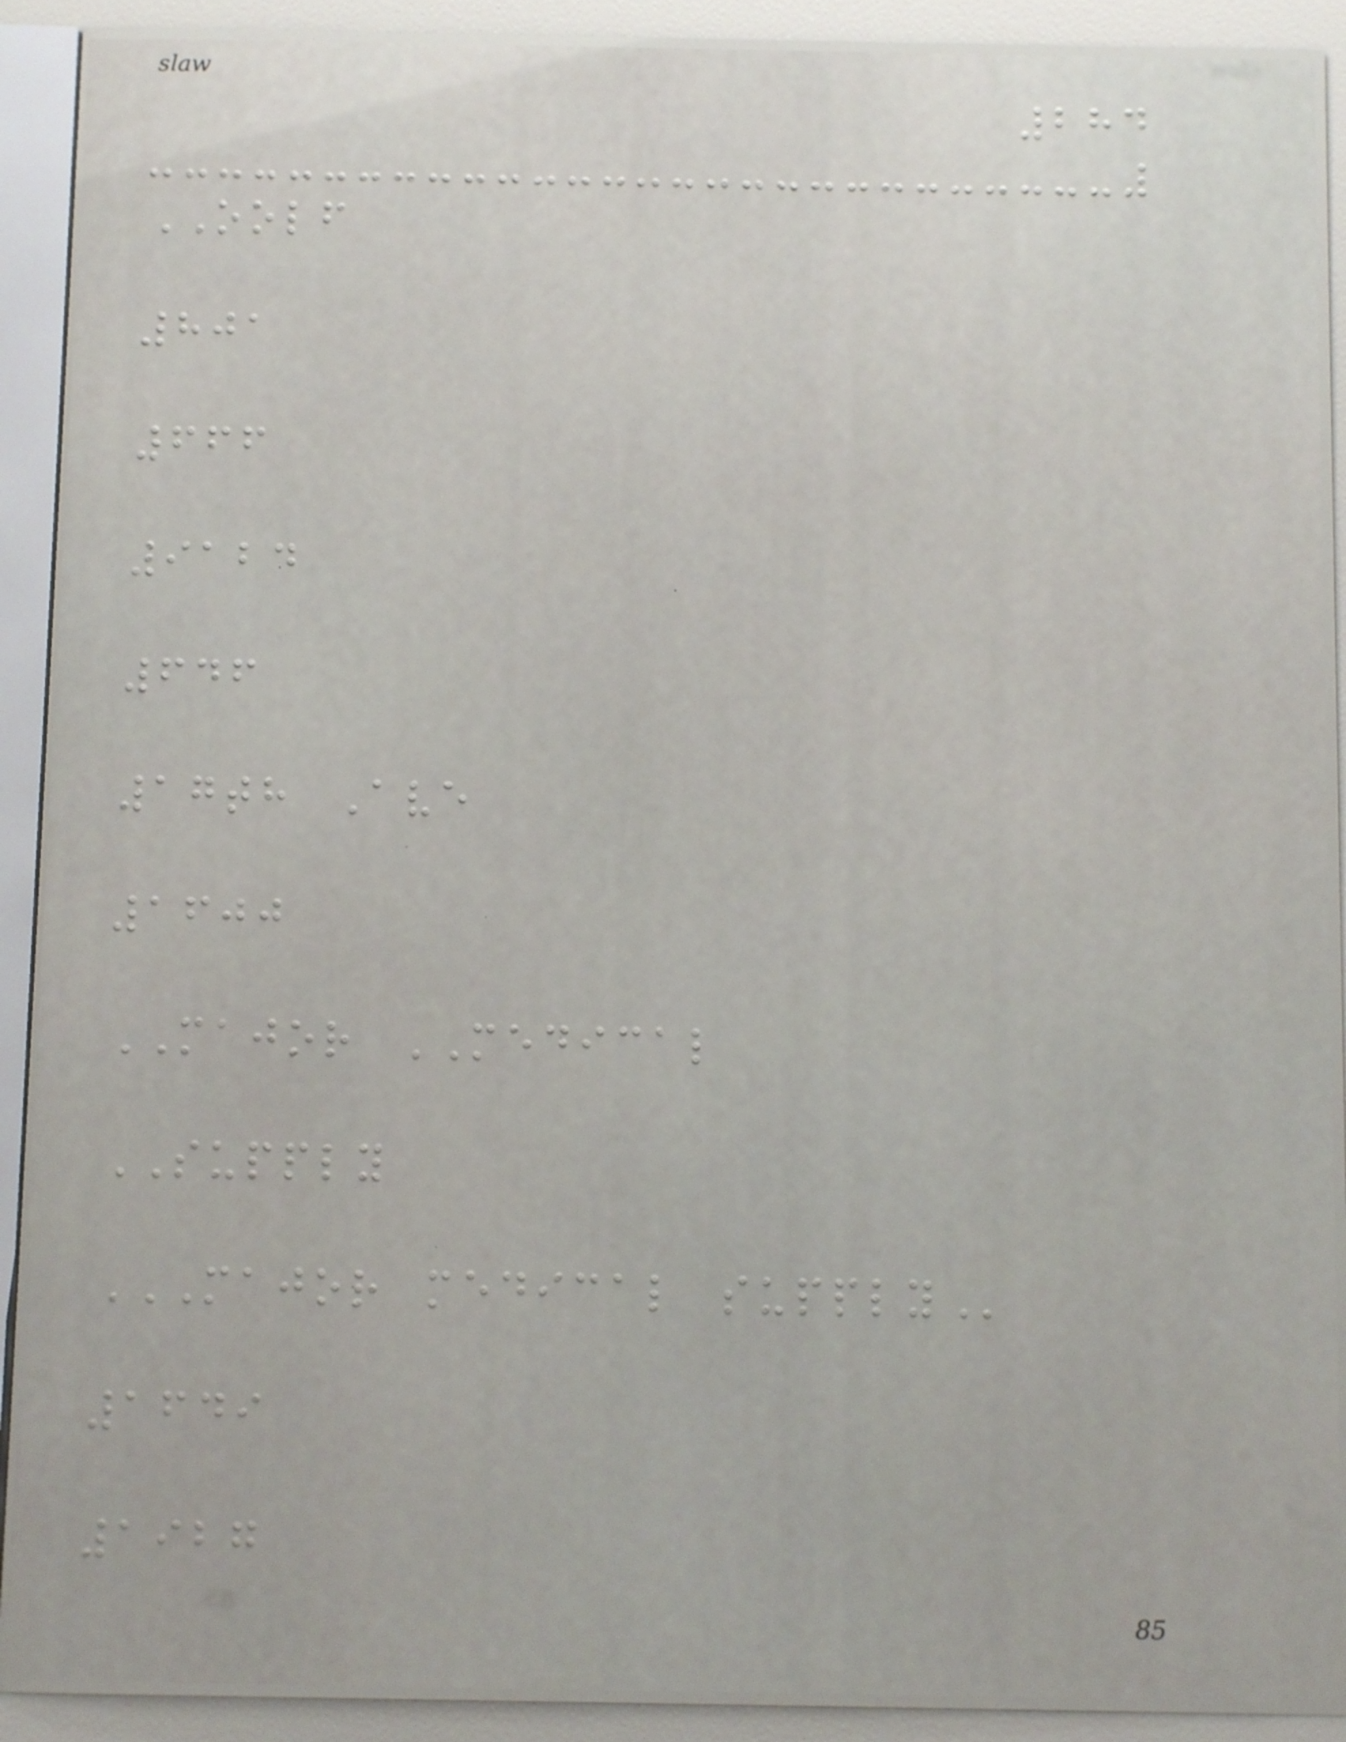284
OOLF
801
666
9124
646
17th Ave
1600
MAJOR MEDICAL
SUPPLY
MAJOR MEDICAL SUPPLY
1649
1927
